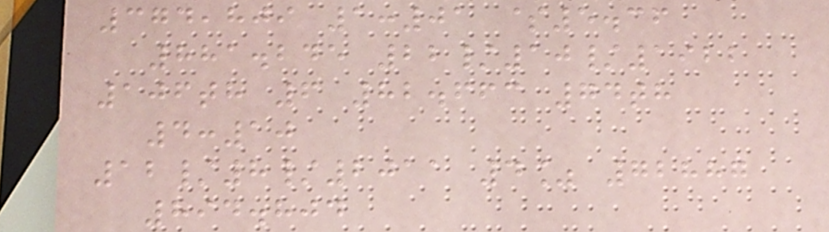374,809 1:01 $5.36
881.245 22/10/1922
106th 6 82.663 74th
4:10
12/8/2011 4% 72887
894.804
